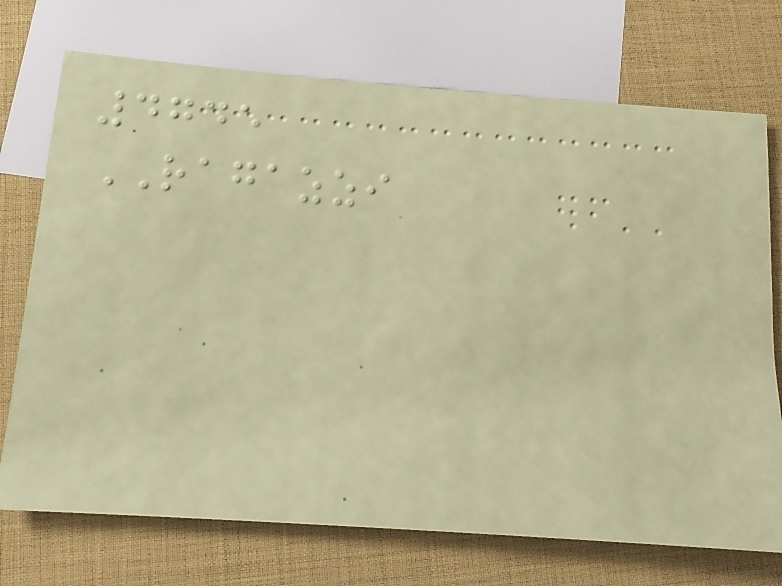4745
RAGAZZI
